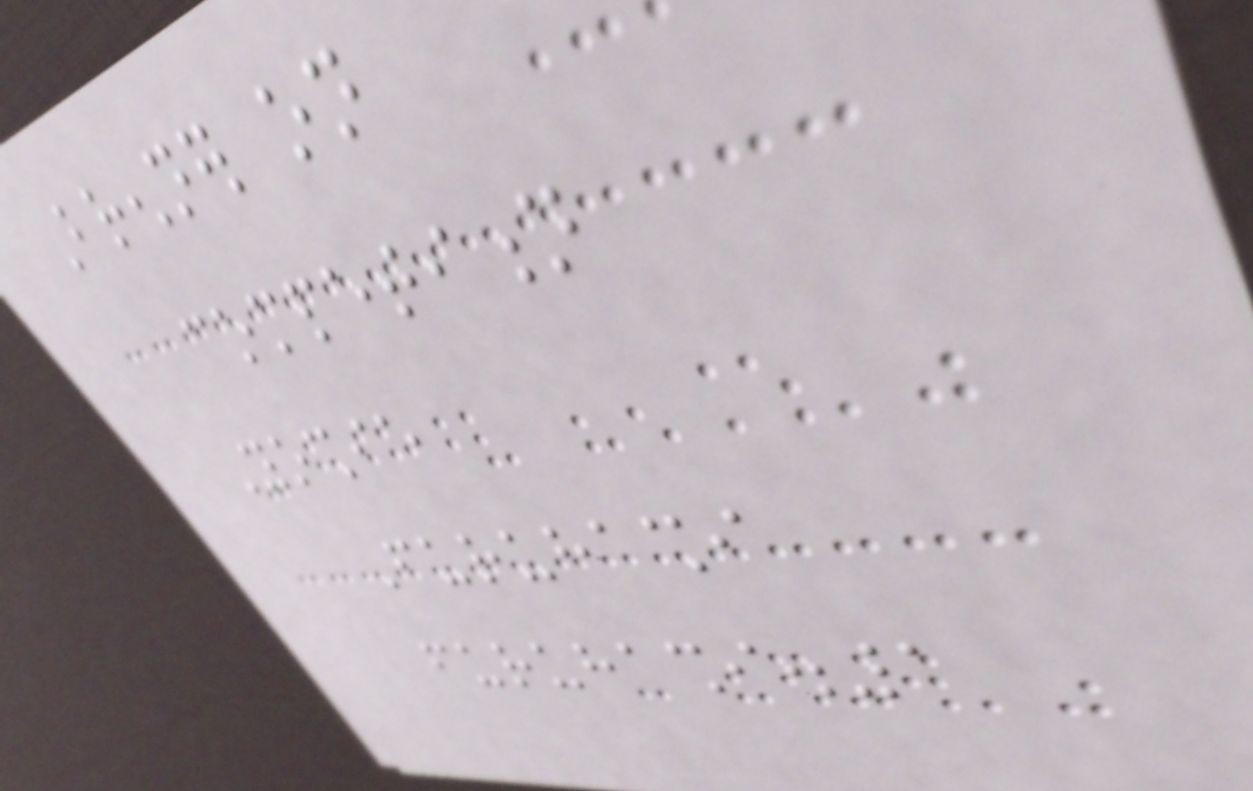Brenner on
competition
Yoshie
Furuhashi
furuhashi.1
